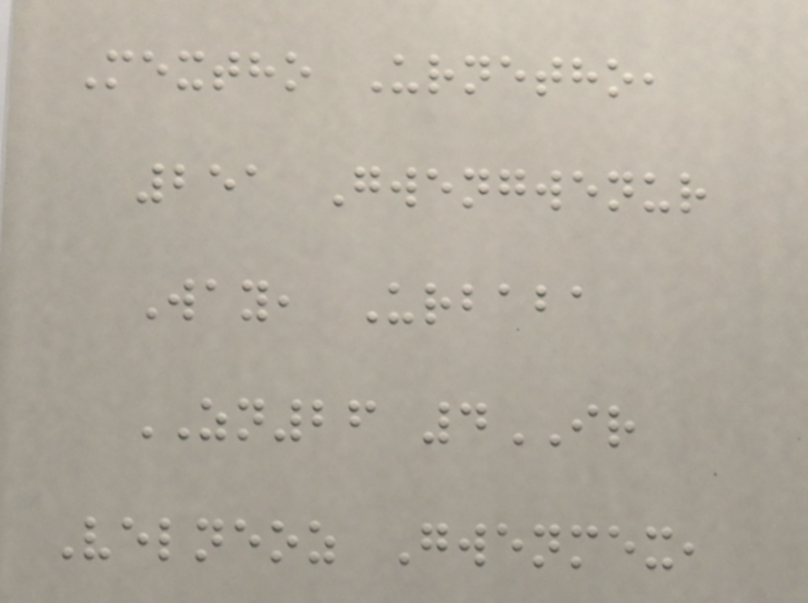Mextho Urnetho,
251 Gwengwenur
Way, Urbaba
ZN26 4IR
Velneoz Gwenmex,
